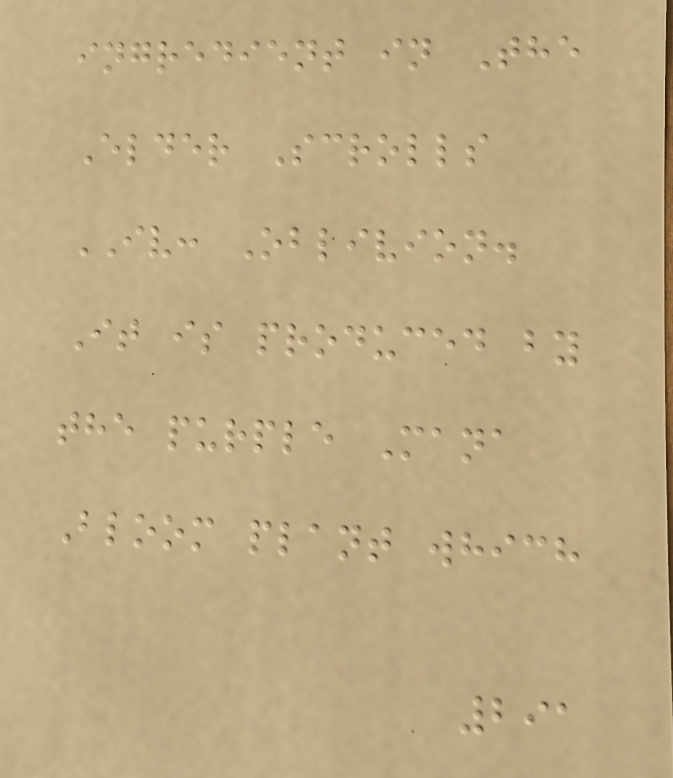ingredient in The
Elder Scrolls
IV: Oblivion.
It is produced by
the purple Mana
Bloom plant which
291
